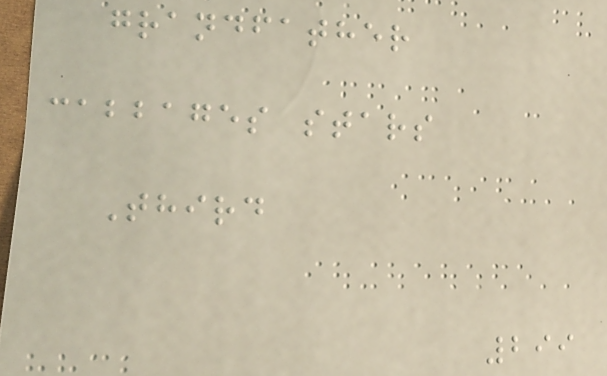grandfather
cabbages stars
Third
299
